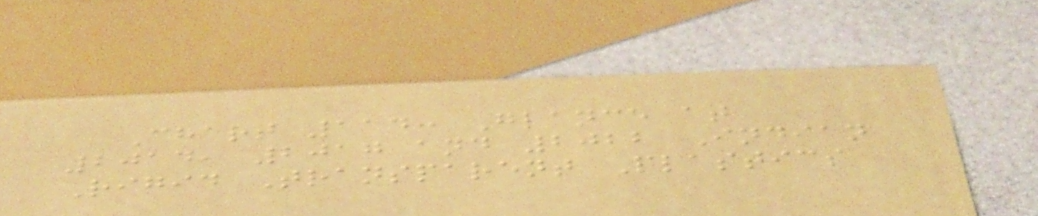Chart 114: Glance at
2014, 2017 and 2022 Indian
Rigid Transparent Plastics
